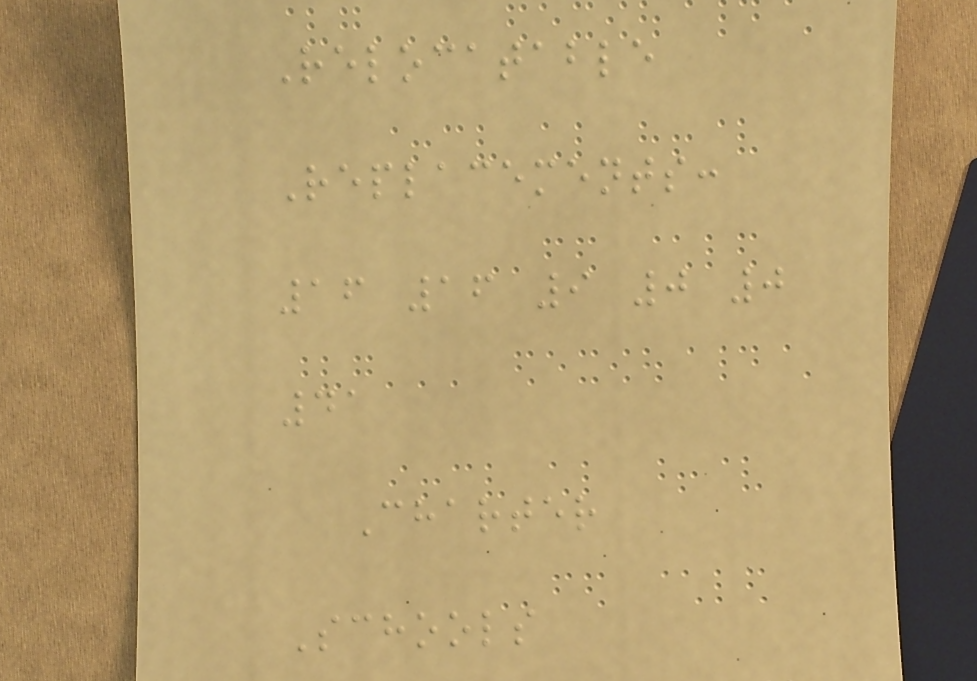Relocatable
Replacements:
16 16 9 0 0
41
Charter
Schools
